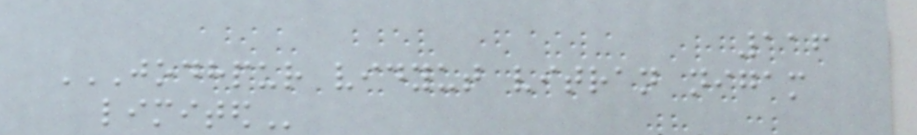116
JODHPUR VIDYUT VITRAN NIGAM
LIMITED
